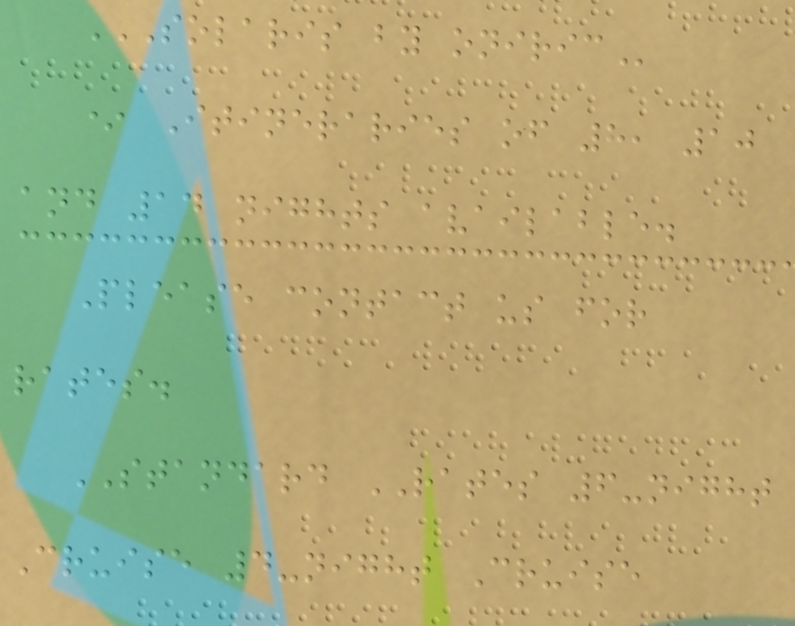SOLARIS BY ONIRIC
* Itineraries of 8, 10
and 14 nights available.
Please contact us for
rates.
STANDARD RATES 6-night
Cruise 4-night Cruise
